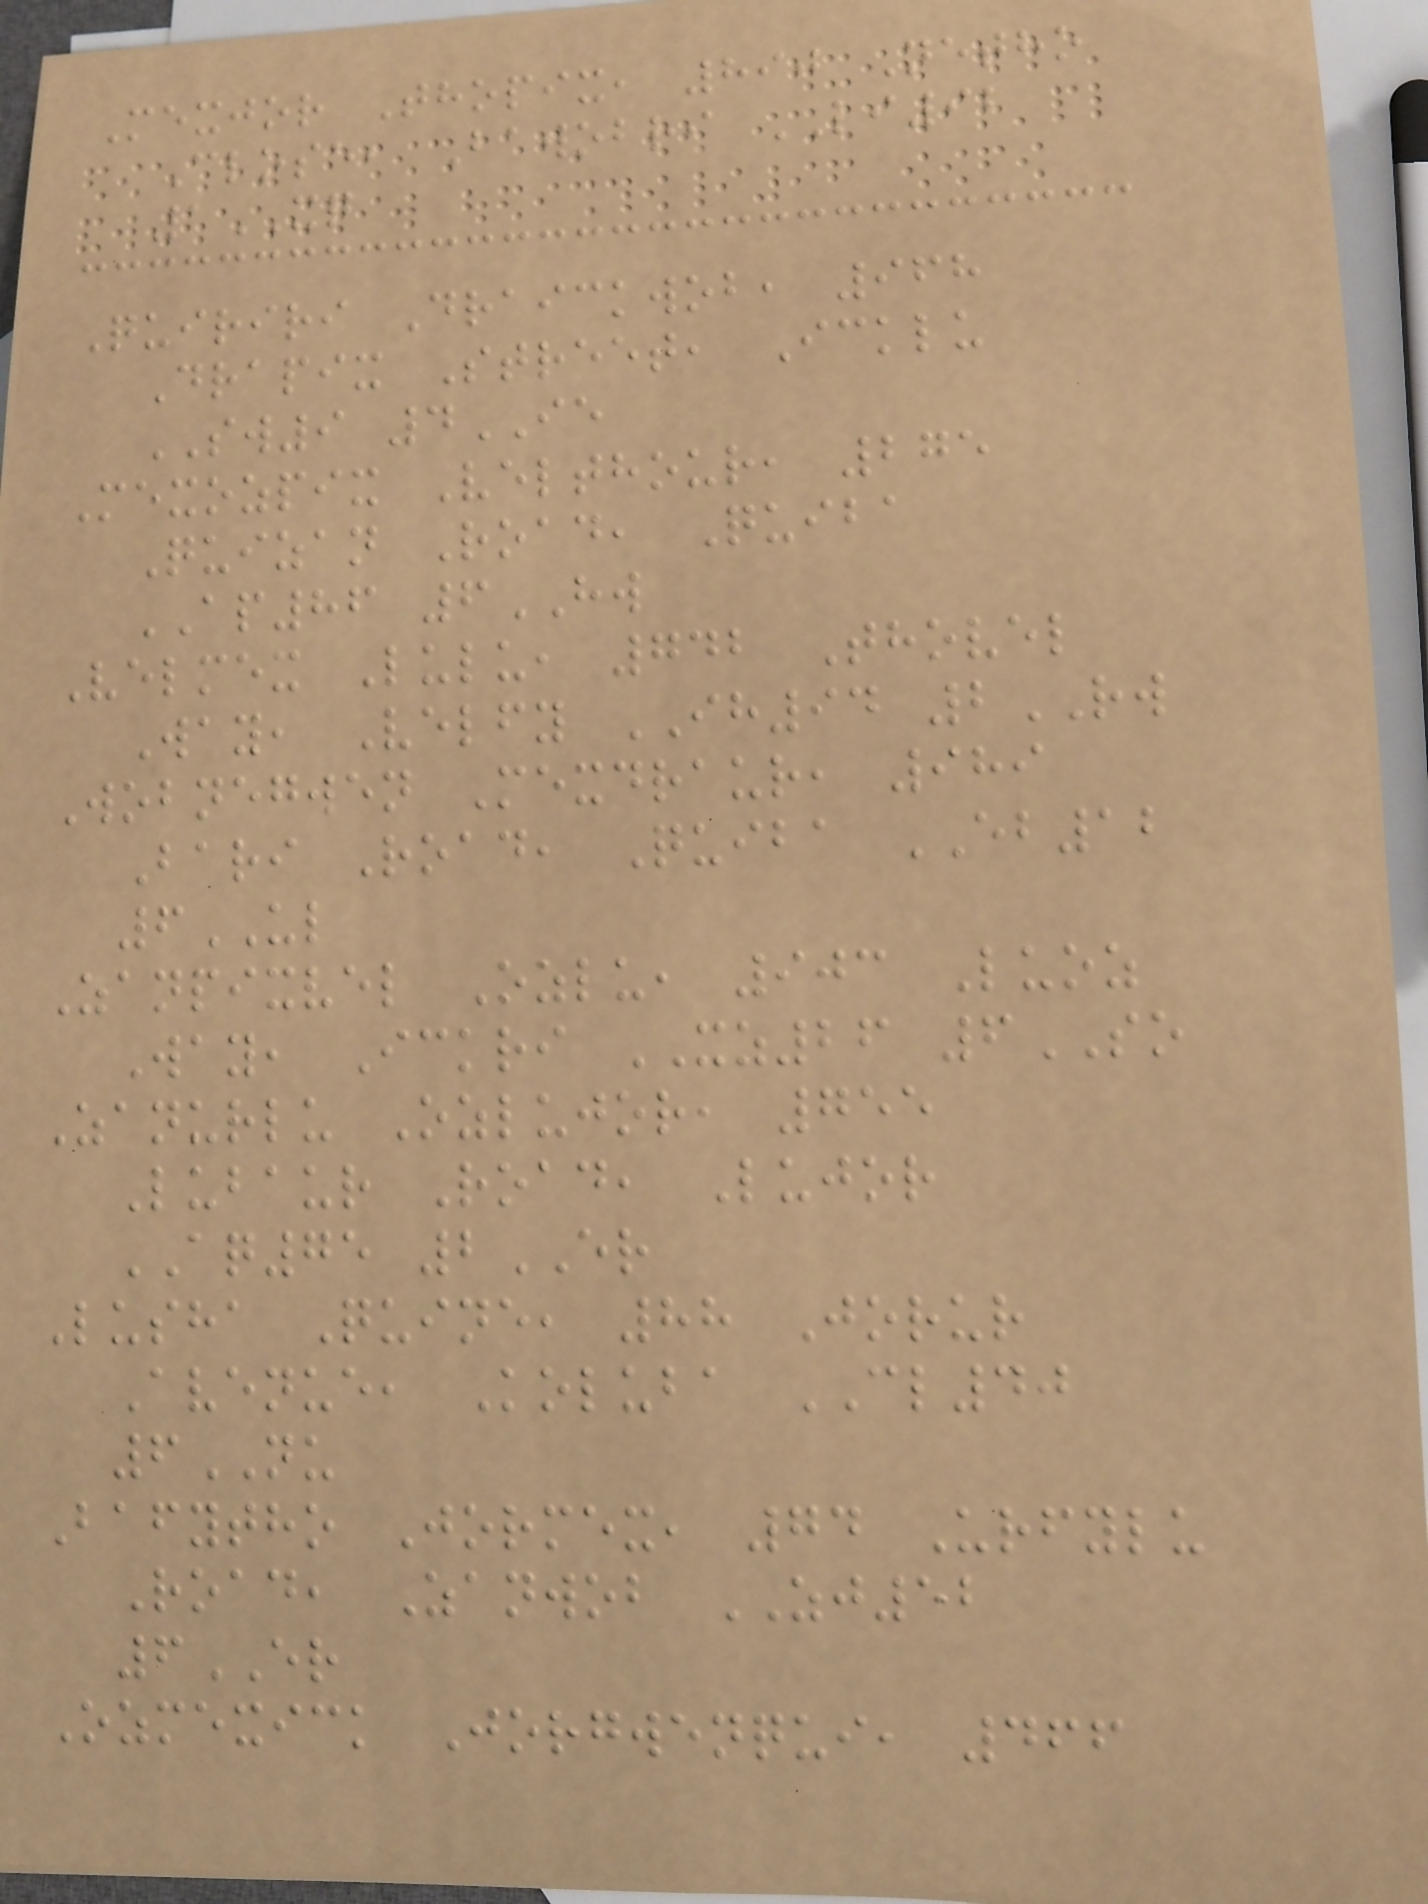Mexjor Thopix, 890 Netho
Close, Bawobri LI92
1XQ
Quiriri Draickwob, 968
Drapix Street, Icklu
SW9 4IE
Mexozpix Velthour, 275
Quizan Road, Quiba
AP86 6HW
Velmex Lulu, 742 Thovel
Way, Velfy IH94 2RW
Wobnegwen Mexdraur, 989
Bari Road, Quiba EB12
6UL
Zanpixvel Ozlu, 903 Luoz
Way, Ickri XZ26 6SO
Zanurlu Ozlujor, 755
Lubaur Road, Lujor
AQ75 2ER
Lusha Quine, 88 Jorur
Avenue, Koluba CL40
6NU
Bafytho Jormex, 74 Urfylu
Road, Zanwob ZJ52
6ER
Ozmexick Jorgwenqui, 466
